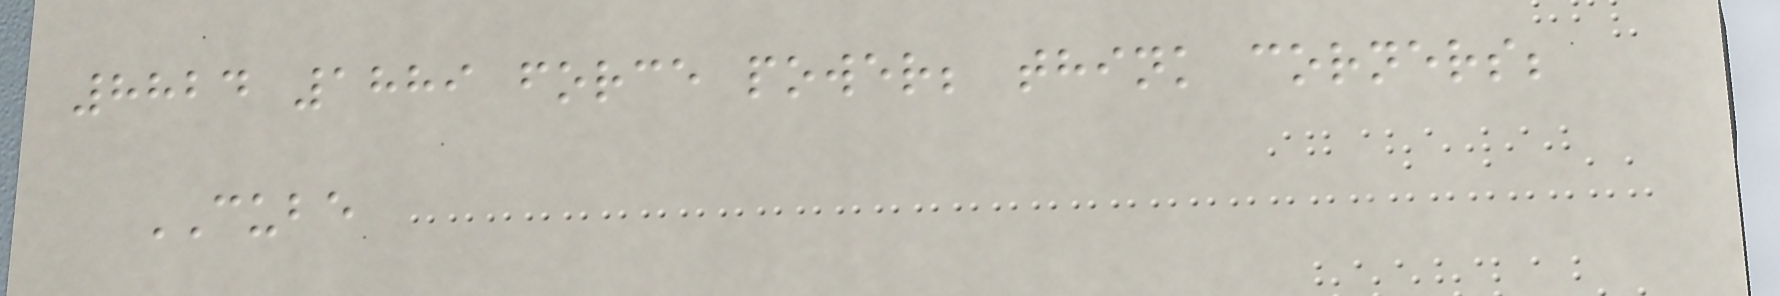8824 1889 force power; think corners;
CUBE
